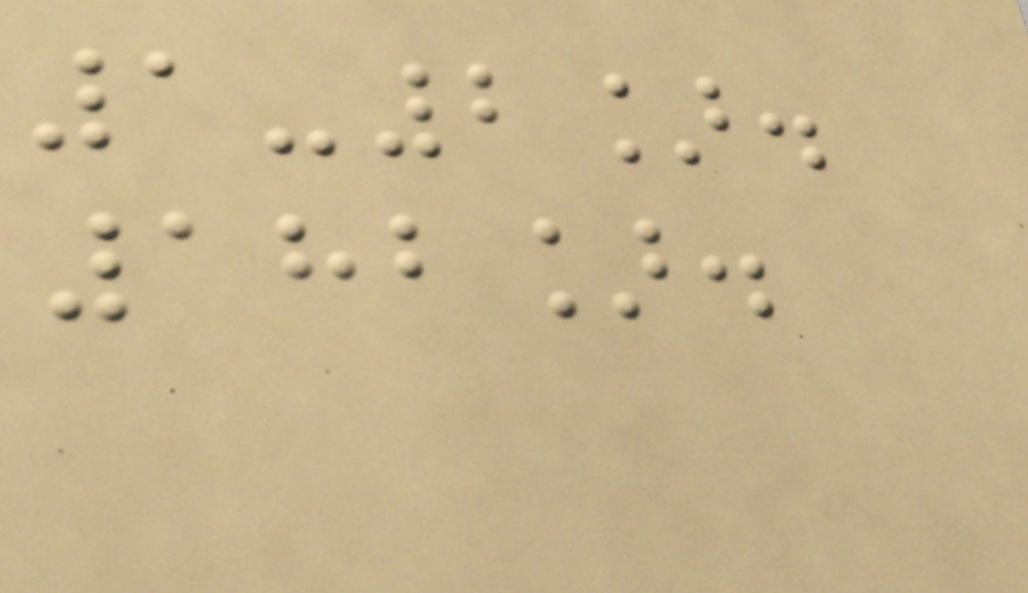1-2].
182].
